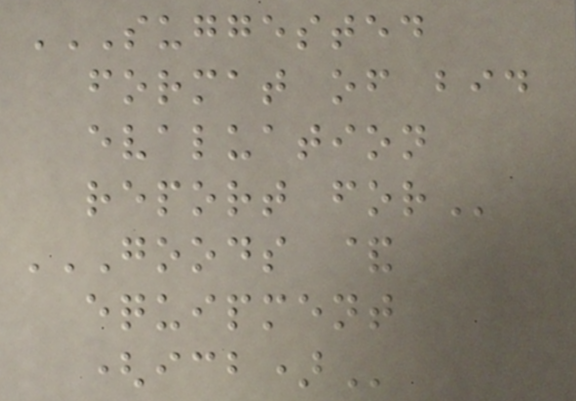SUGGESTED
FORMAT OF BID
EVALUATION
REPORT FOR
GOODS &
EQUIPMENT
(ICB)
